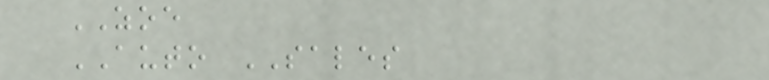ZOE
AUTO SALES
